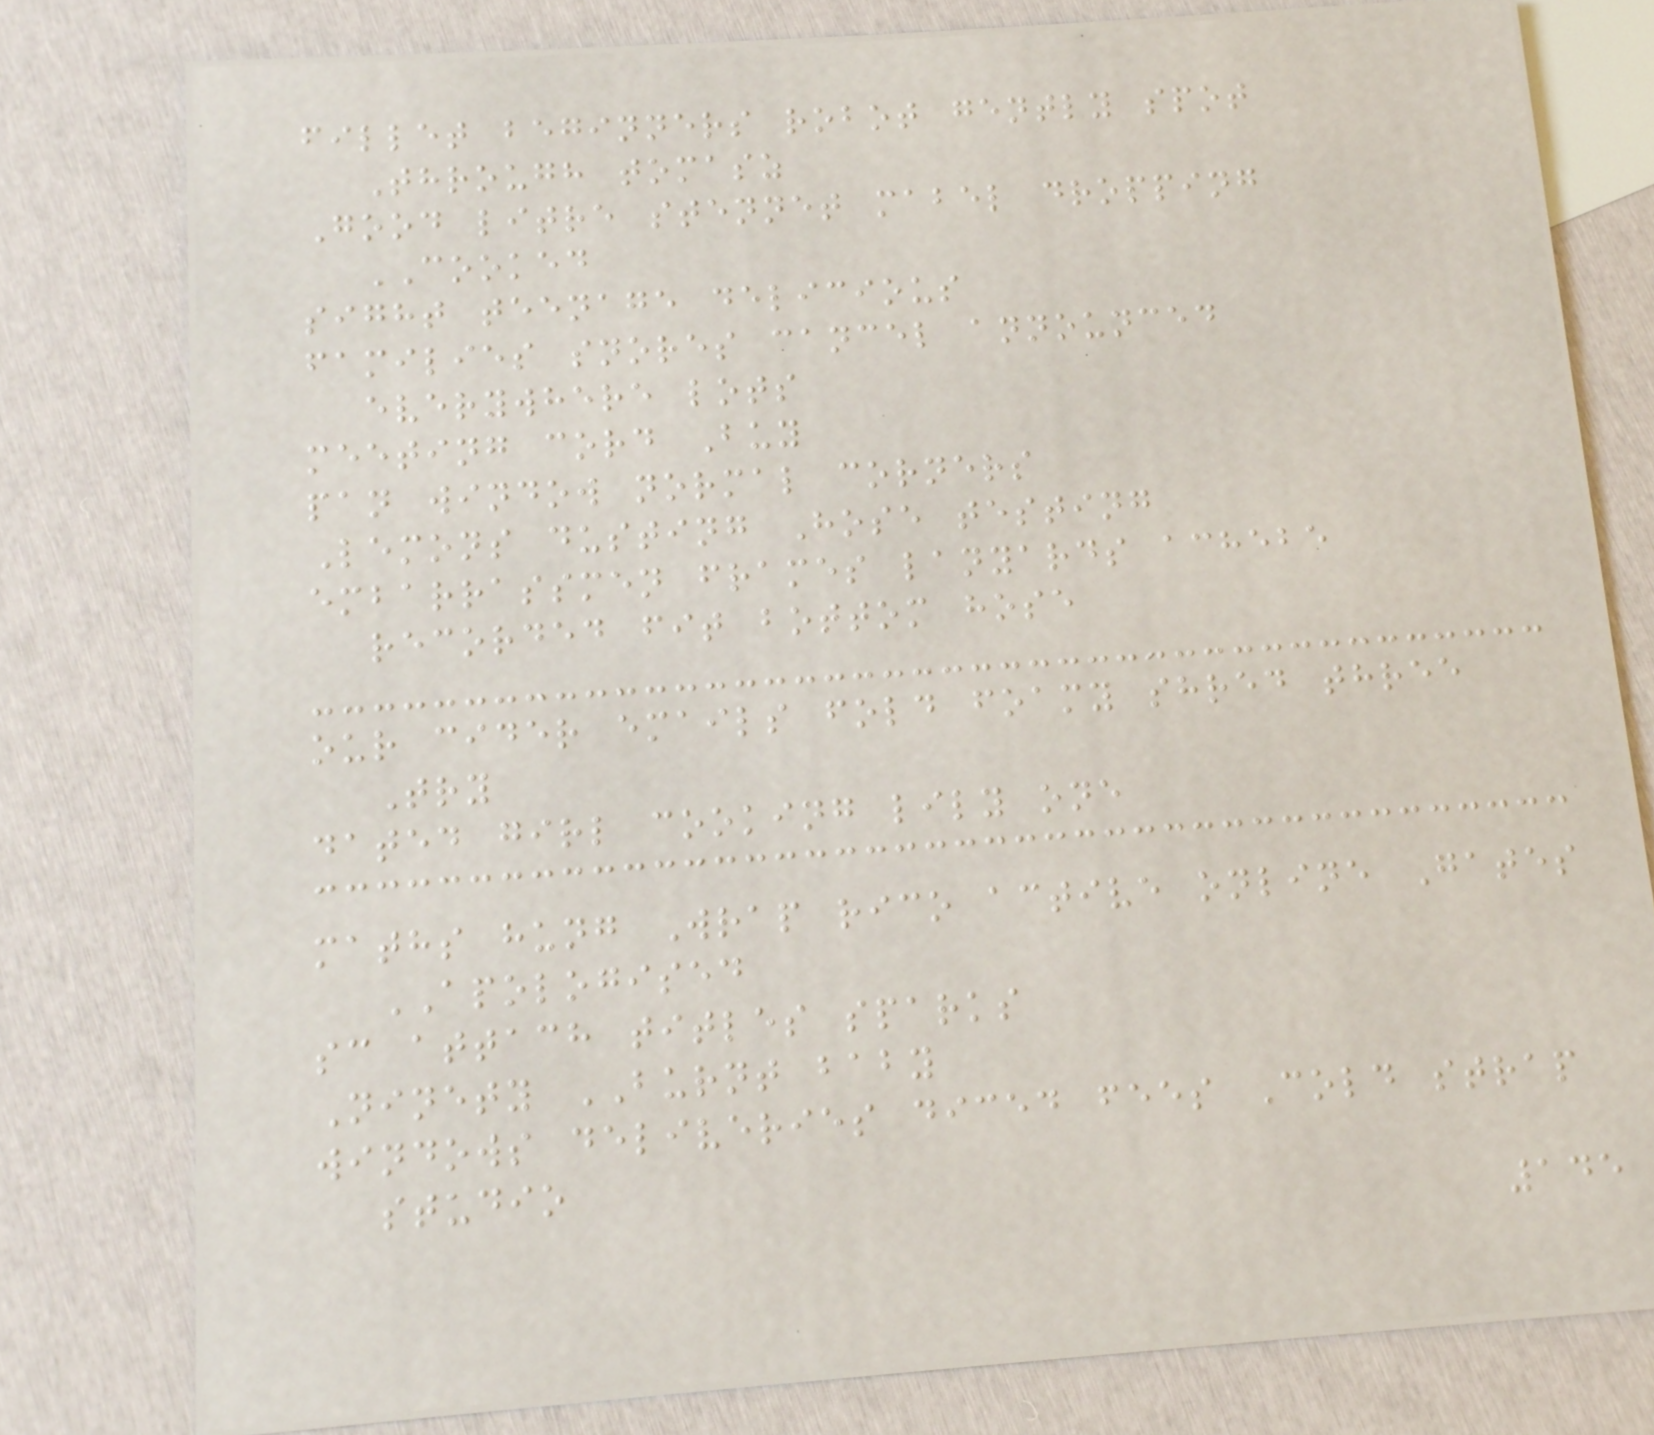fillet beginners robot gently spot
Through tomasz
Good litre stennet mabel dropping
COOKED
sight teenage delicious
families snores cancel announced
everywhere lots
meeting cord Buy
pan window normal corners
Lemons dusting Hose testing
embarrassmen frames lanyards achebe
recorded fit bottom hose
our cider emails fold foamy shred three
Try
dated girl cooking lily one
maths hung Wrap rico active online Gates
APOLOGISED
sc attach titles sparks
Ninety BURNT baby
windows deliveries diced fees Cold strap
studio
145
